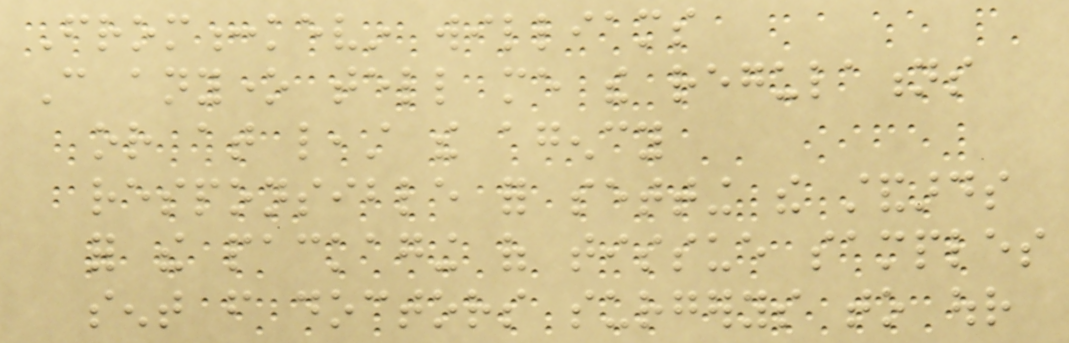From:kevin williams
Can anyone tell me the regulations
or at least the agency
responsible for setting the standards
for the packaging of tissue samples
sent from doctors surgerys to our
